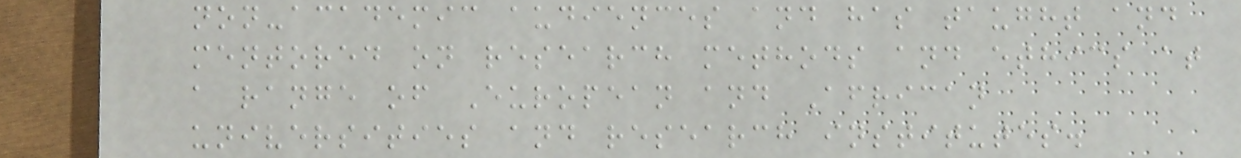non-academic audiences and has taught and
mentored on research methods and ethics at
a range of European and African
universities and research institutes.
